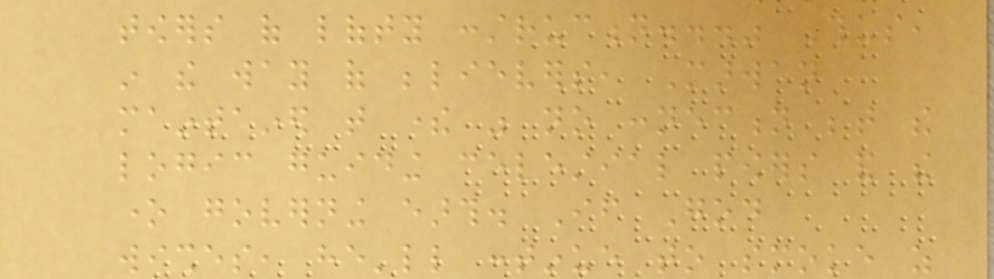towers of lofty construction..." Thus,
in the way of believers, Marwan
maintained that there was no connection between the
logic guiding celestial powers and the
one governing earth. If God
wishes, he'll continue to smoke as
